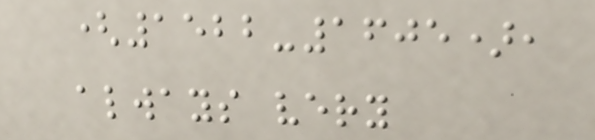(1522-1605),
always very
